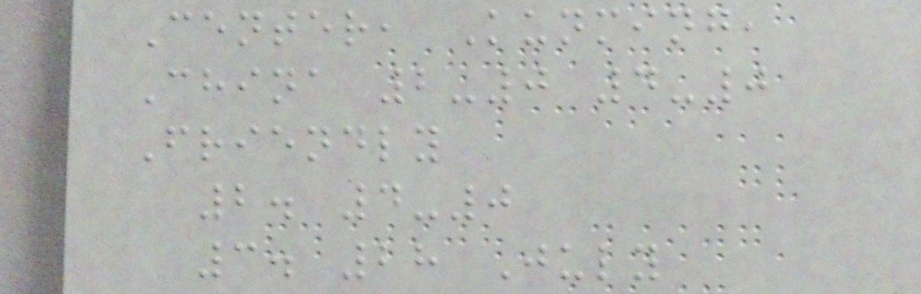Center, Kunming,
China 2-0 4-0
Friendly
2. 4-0
3. 28 July
